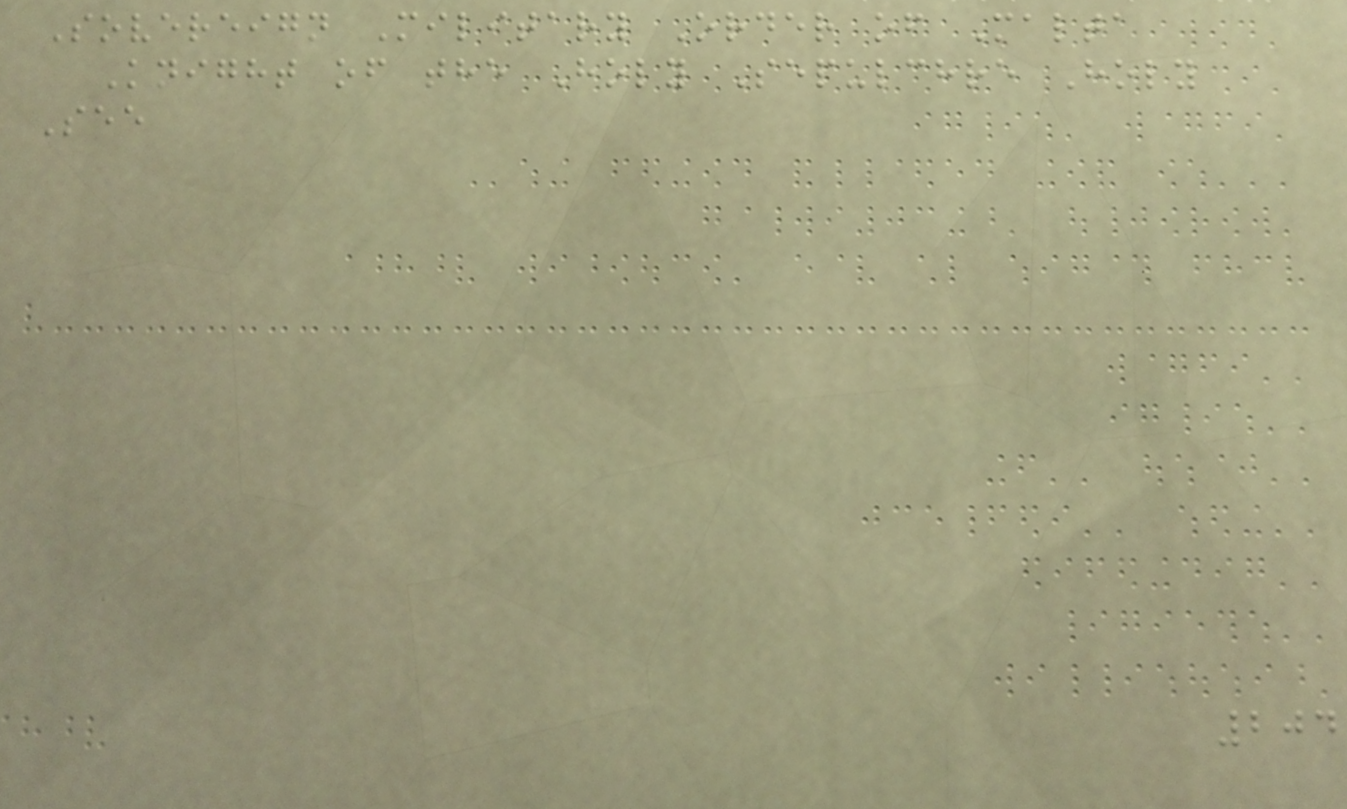Sovereign Military Order of Malta
Knight of the Holy Sepulchre Holy
See
204
